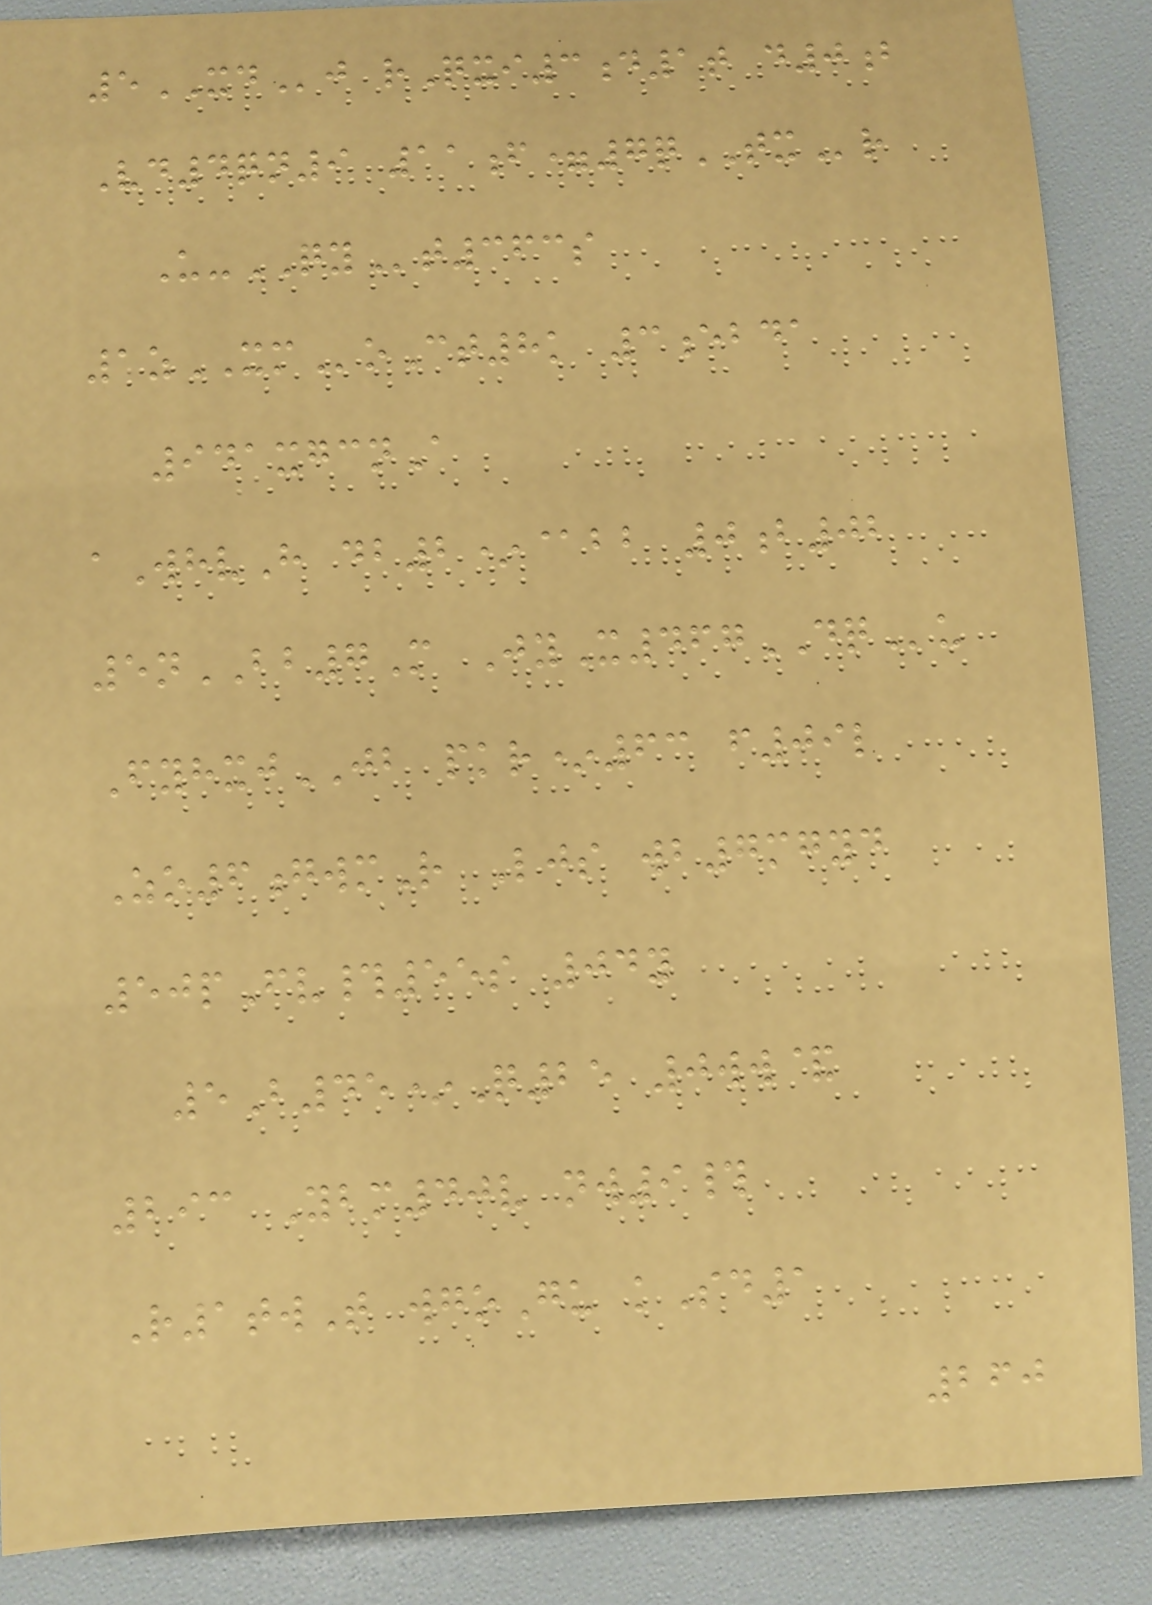5XDj rQxi3d1t d0b
Vd4qn9 11f=7qTXr
U-QYt363s
1zXMoCt8k 3ebda
941xgcnA
aWhvH db2*@bb 0b02
5nBB7M JyX467DQu
FyhxjJB pkr*63 f09l
Zo6gwmR Ljs wb7mgyd
50pFv#55s 04y
5B45*Q25 0ww&
293 Ybm40v nw9#
R1twT wgoGu kSd1
260
